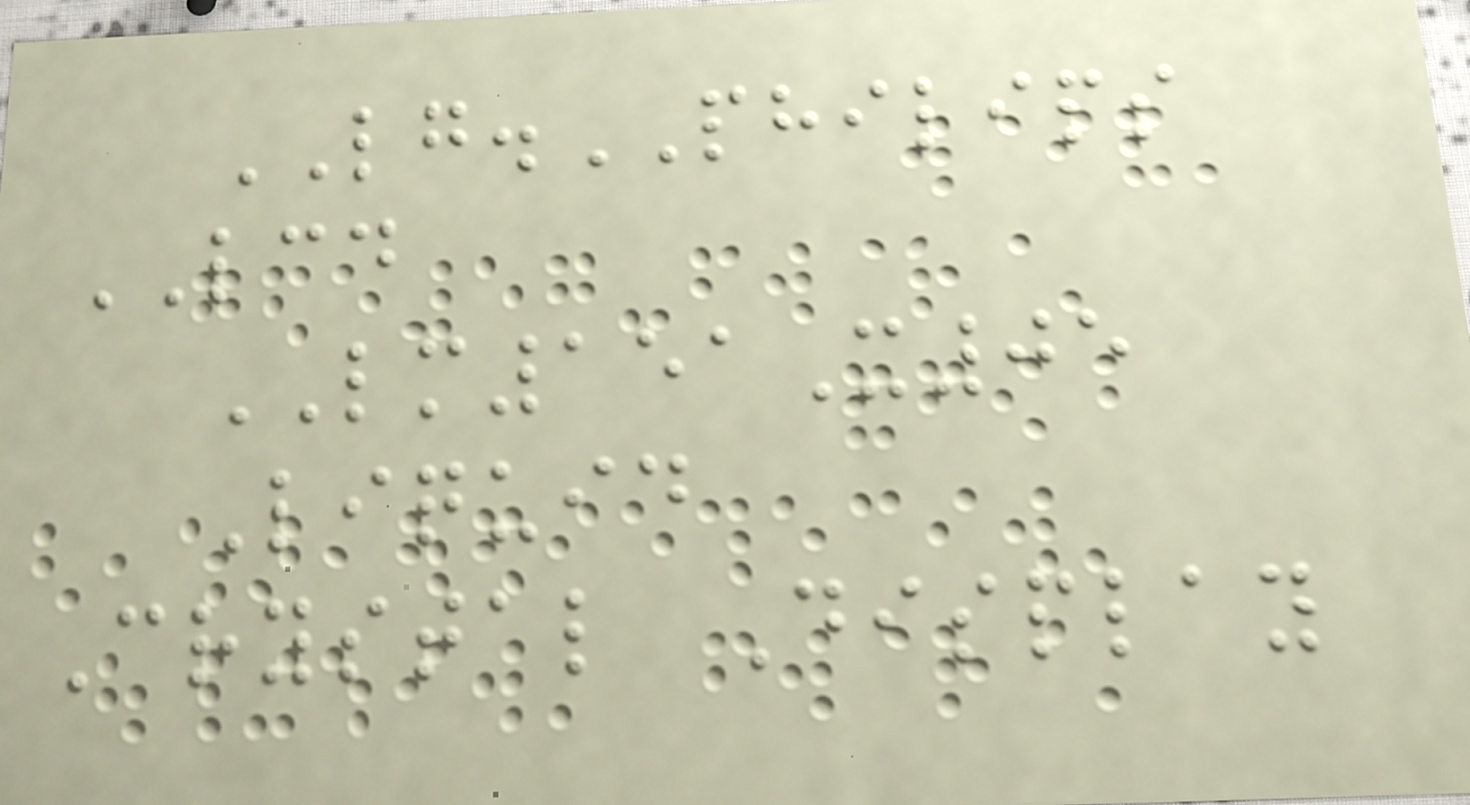LG.PHILIPS
LCD
LM151X05
Liquid
Crystal Display
